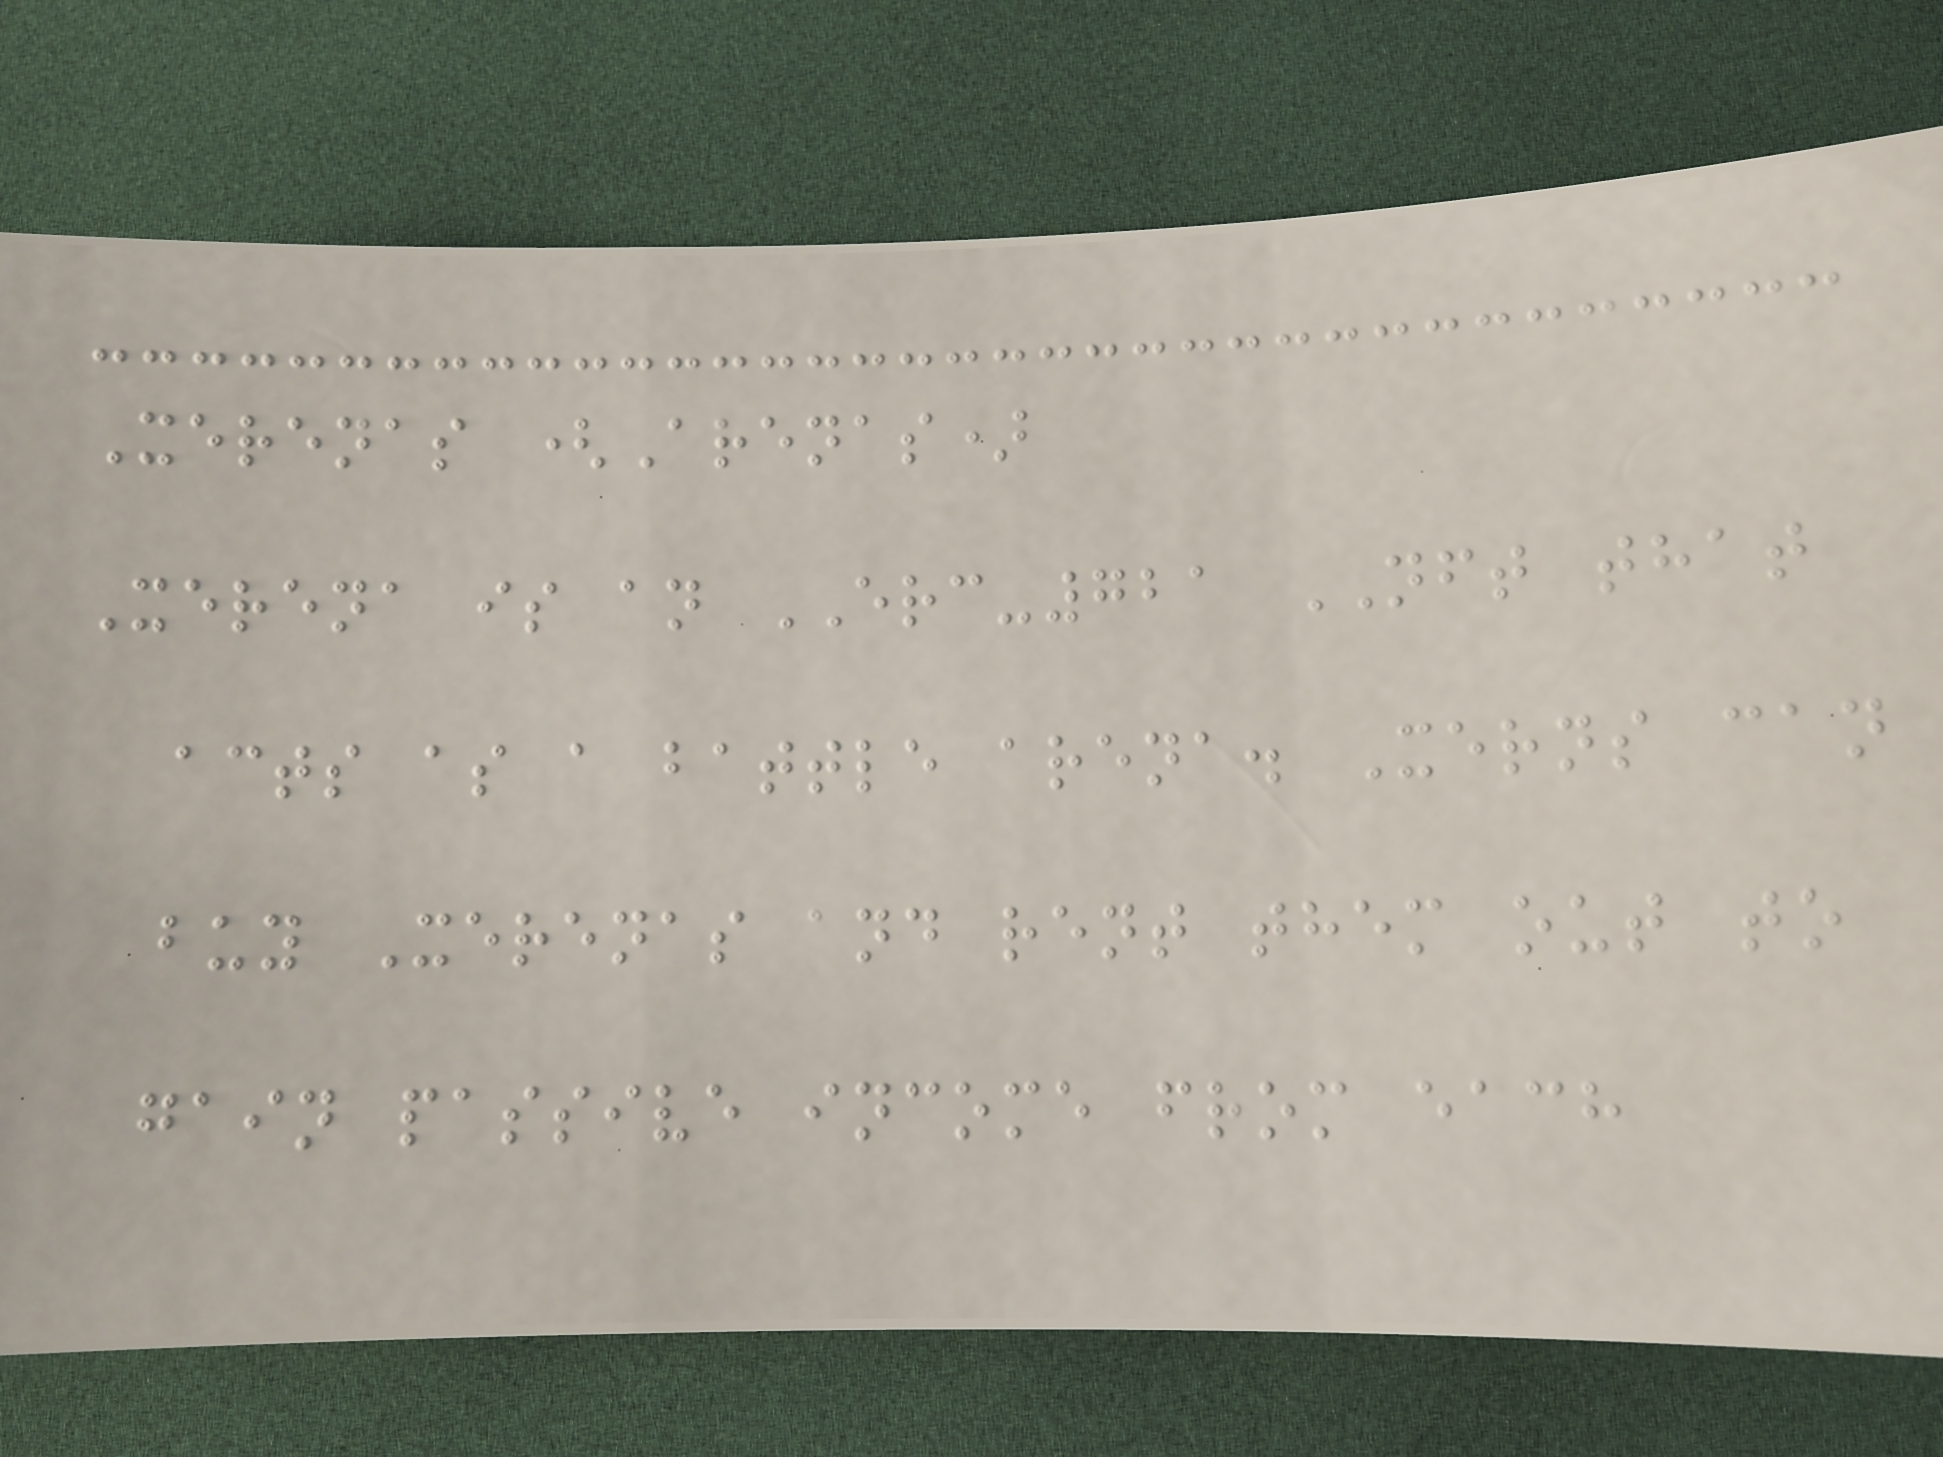Xerenas (Arenas)
Xerena is an ERC-721 NFT that
acts as a battle arena. Xerns can
buy Xerenas and rent them out to
gain passive income from each
